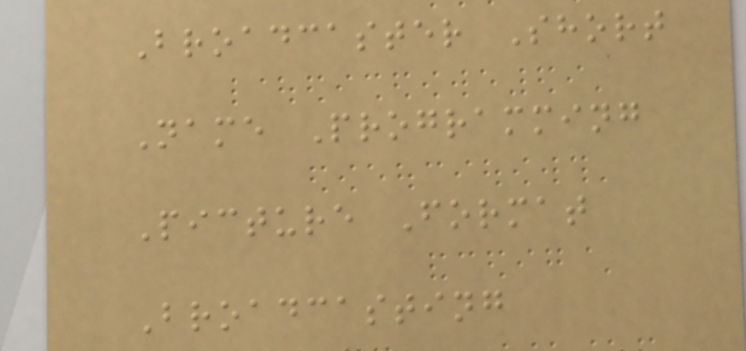Broadcaster Short
Name Programming
Picture Format
Broadcasting
